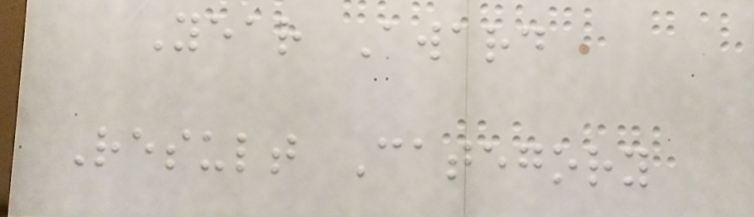Year Award
Result Category
